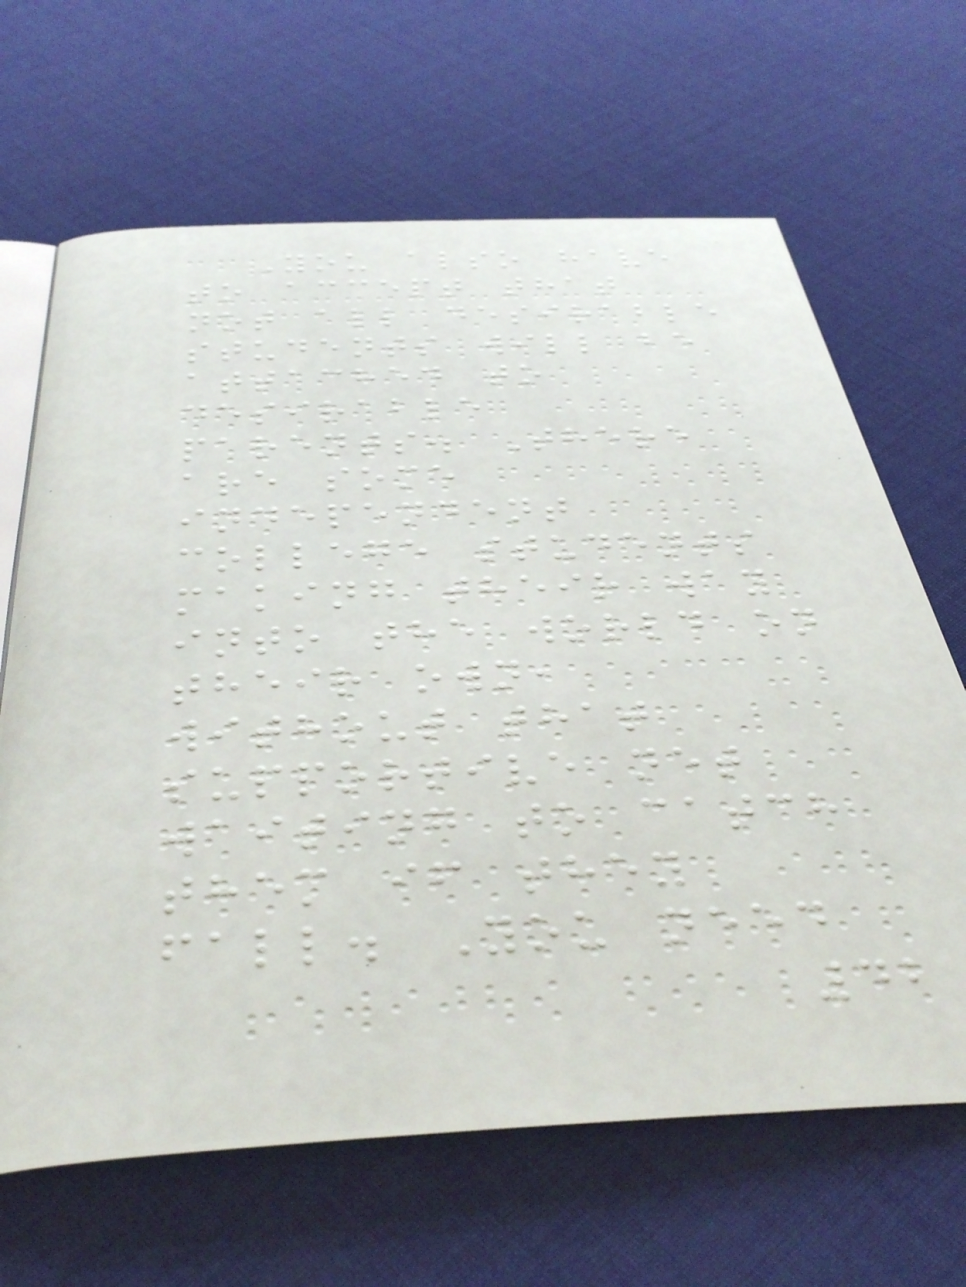You also have
to accept that
not all desirable
students will be
attached to
desirable
parents. There
are some
independent
college students
making their way
into the world on
their own,
without that
supportive net
waiting to catch
them if they
fall. You need
42
